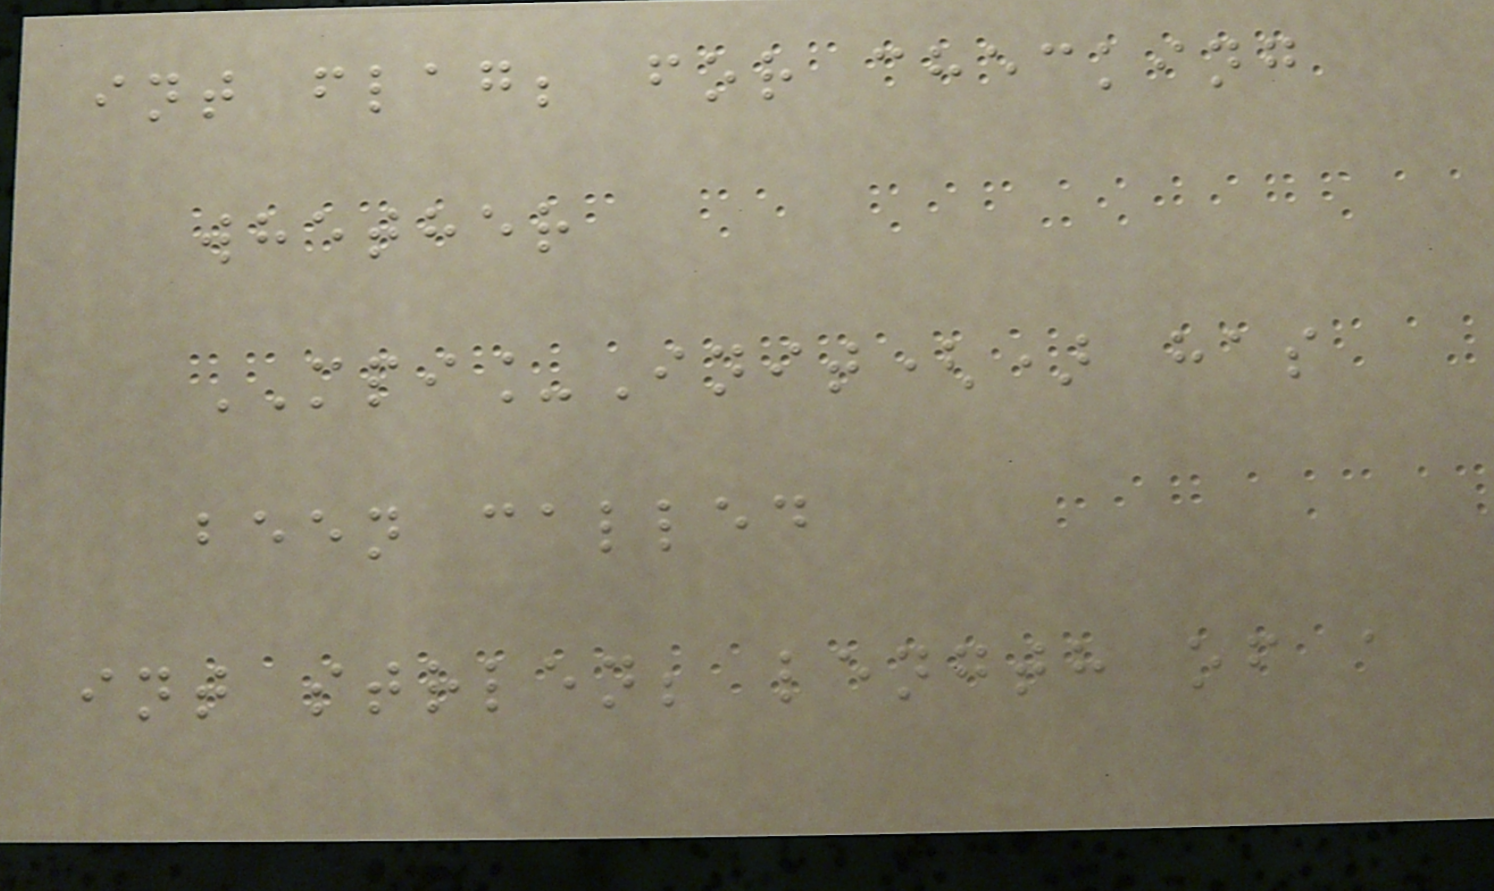int flag; for checking
whether
MPI_Init() has
been called
int strlen; length of a
